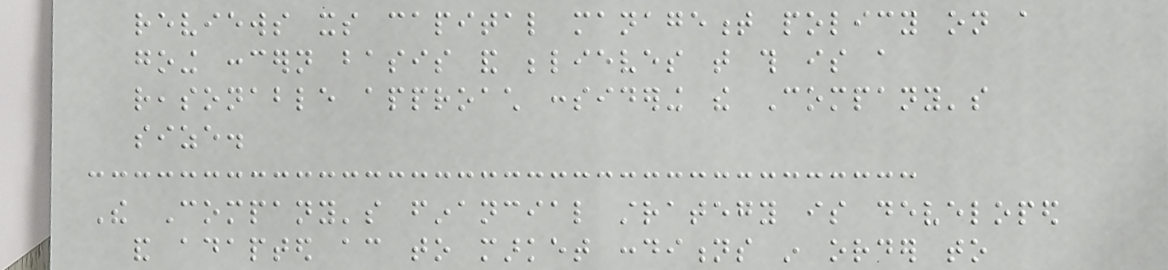reviews its capital management policy on a
going concern basis and believes that this is a
reasonable approach considering the Company's
size.
The Company's financial strategy is developed
and adapted according to market conditions in order to
